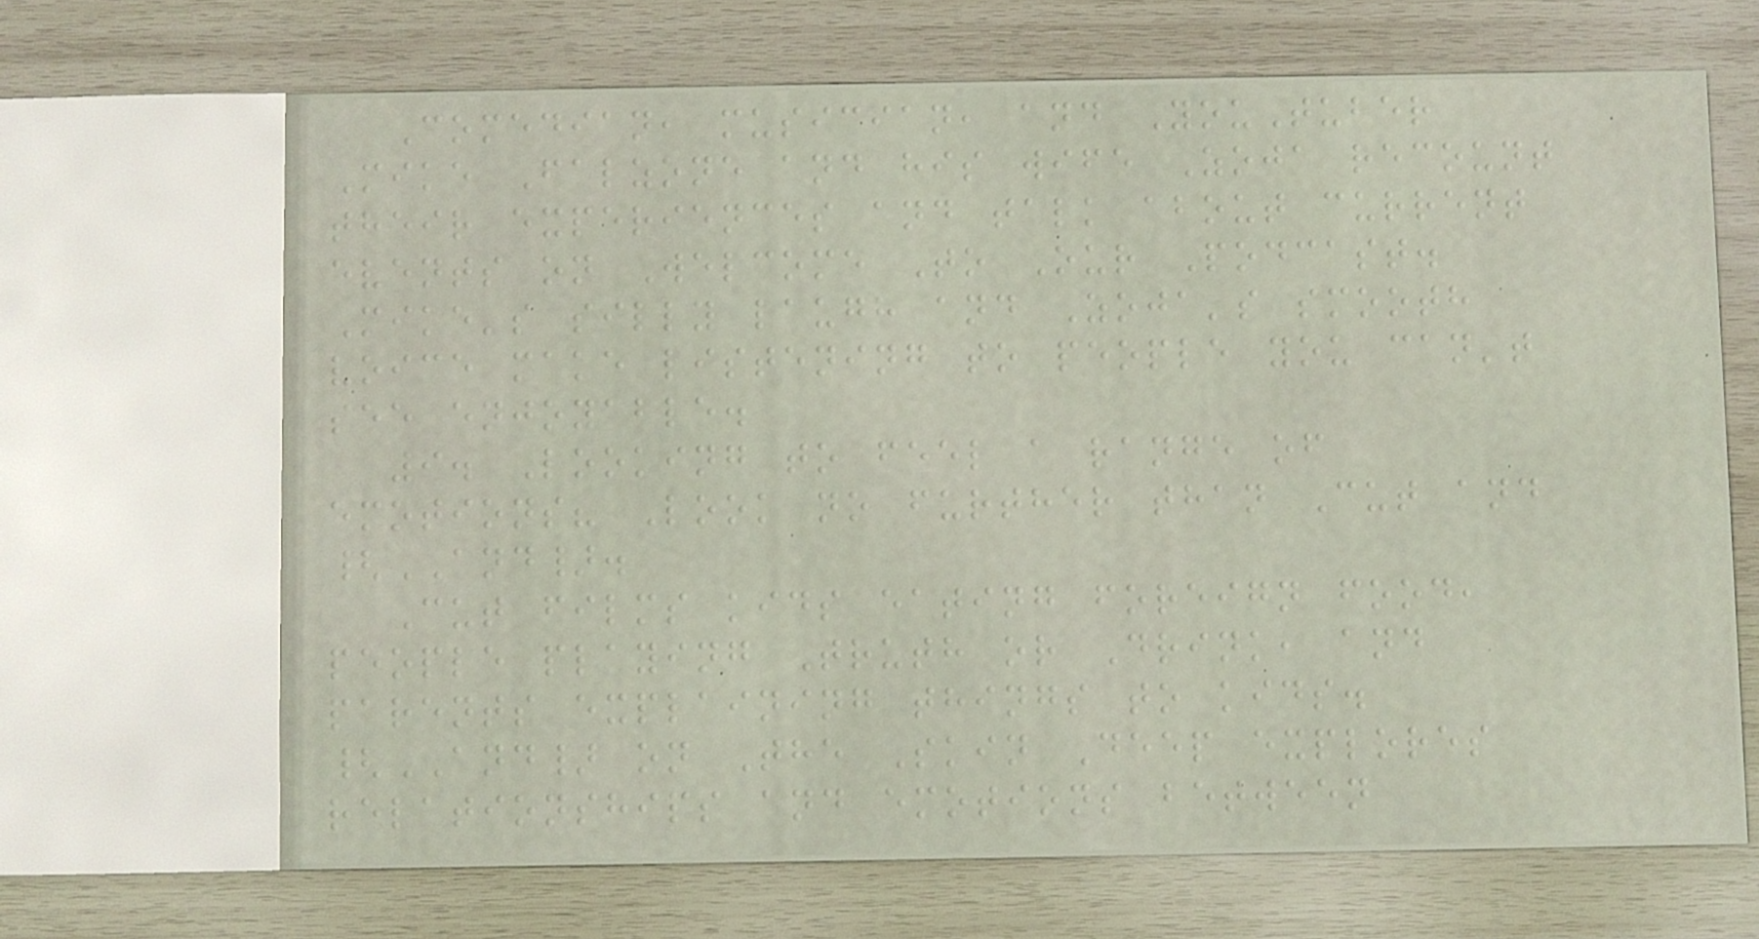Comedian, musician, and YouTuber
Mike Falzone and his wife Zoja recount
their experiences and talk about current
events on Welcome To Our Podcast.
Mike's silly laugh and Zoja's smooth
voice make listening to people you can't
see enjoyable.
9. Looking to feel a range of
emotions? Look no further than Cut and
{AND}.
Cut films kids eating foreign food,
people playing Truth or Drink, and
parents explaining things to kids.
{AND} on The Skin Deep explores
relationships and emotions between
